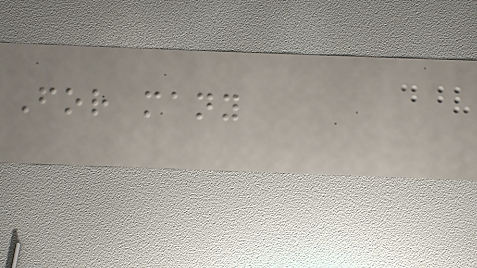For many
